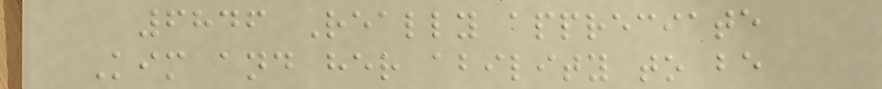6846 Really appreciate
Kim and her ability to be
